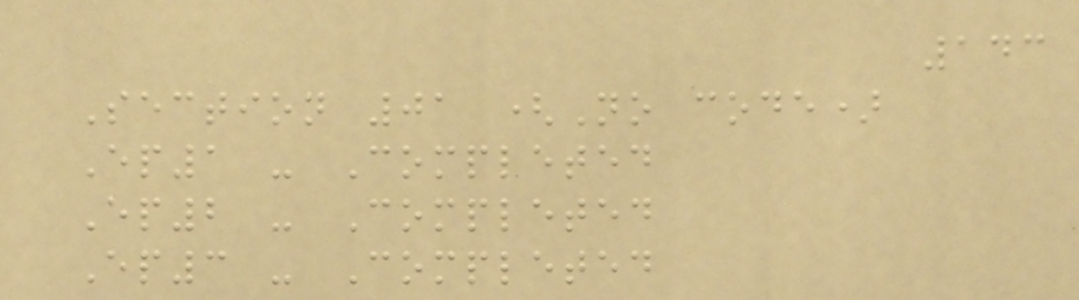143
Section 01 (No code)
Ep1 - Completed
Ep2 - Completed
Ep3 - Completed
